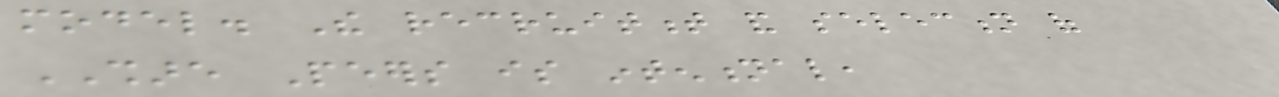model. The recruitment and selection of
SHARE Peers is intentional,
